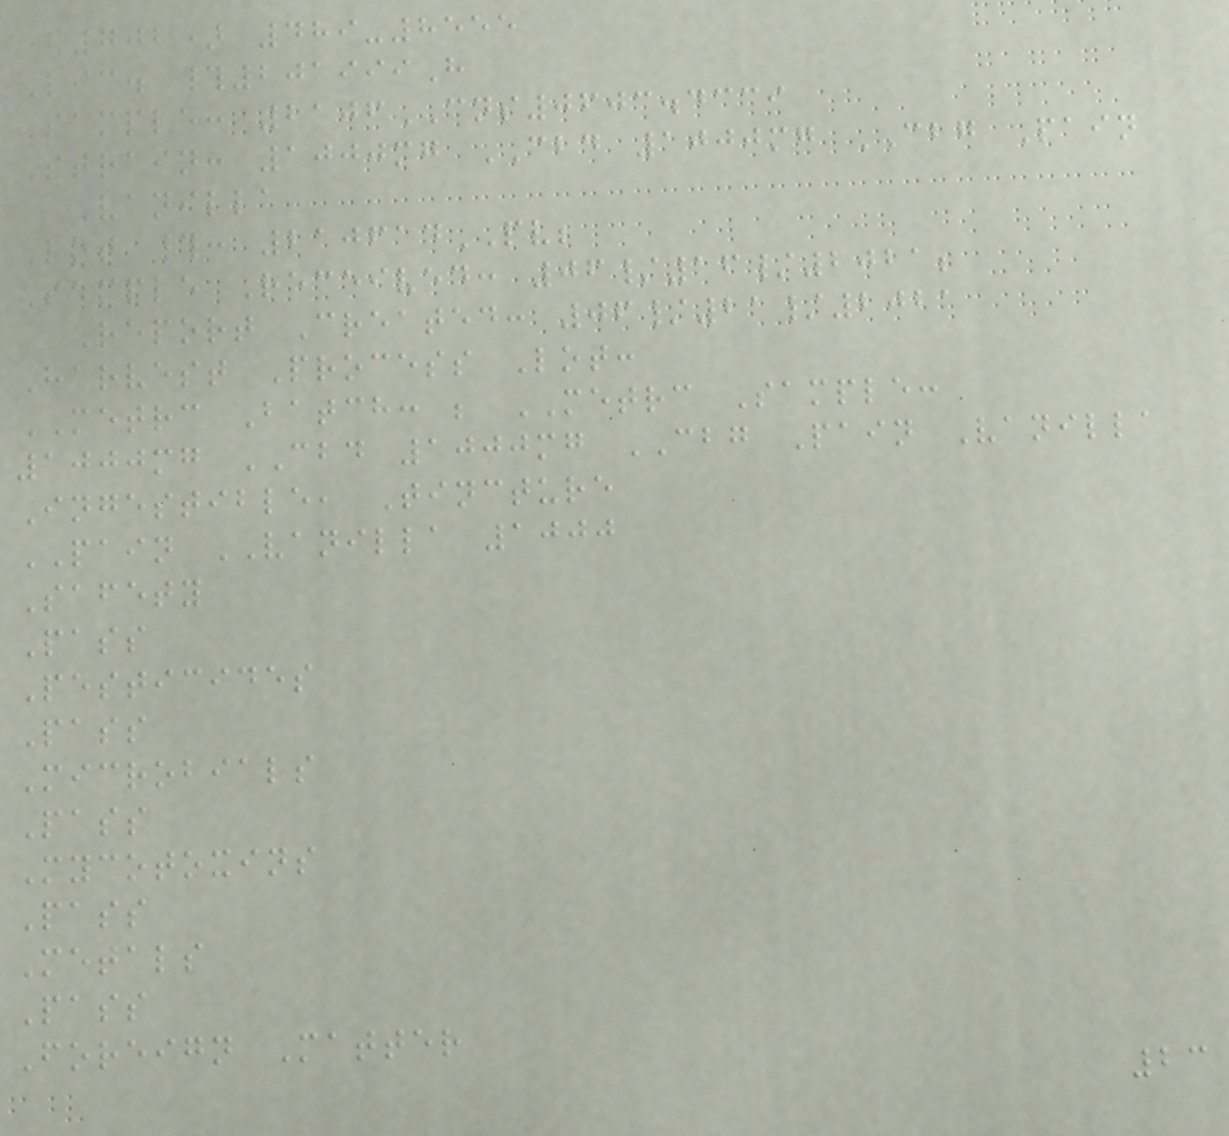(702) 489-8555
Lic. #201999H
Sample: 2106CNS0603.4339
Strain: 1000mg CBD 1000mg CBG Pain
Vanilla
Lot #: 210614PV;
Sample Received: 06/16/2021;
Report Created: 06/21/2021
Harvest Process Lot:
METRC Batch: ; METRC Sample:
1000mg CBD 1000mg CBG Pain Vanilla
Ingestible, Tincture
PAIN VANILLA 1000
Safety
Pass
Pesticides
Pass
Microbials
Pass
Mycotoxins
Pass
Metals
Pass
Foreign Matter
23
